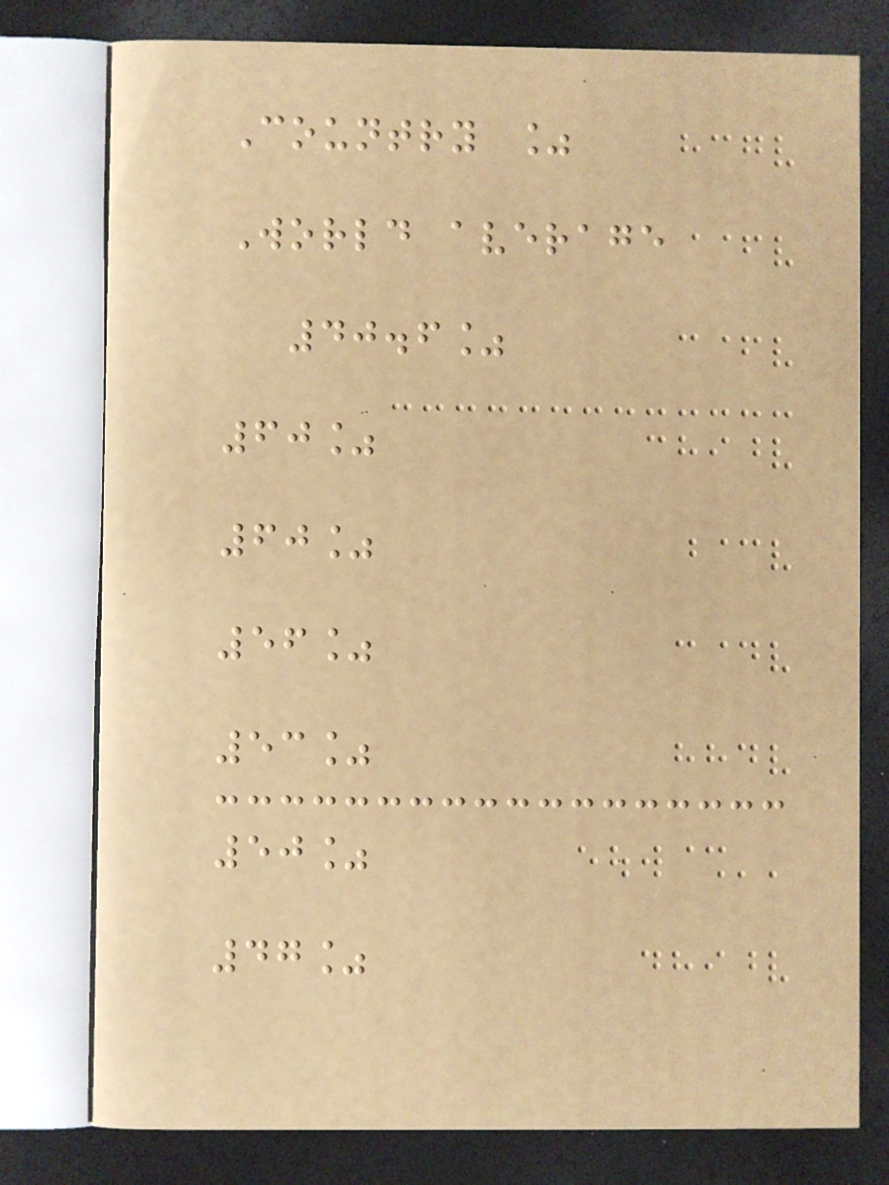Country %
World average
40.6%
60%
60%
56%
53%
50%
47%
